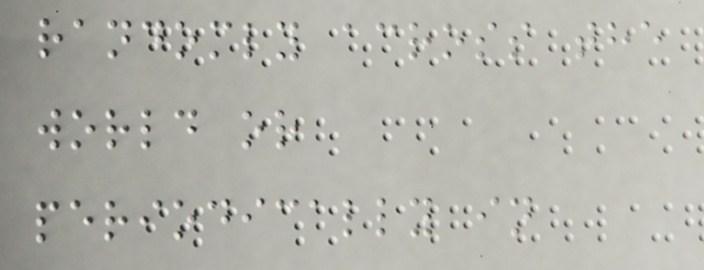randomly across the
world or
periodically in
